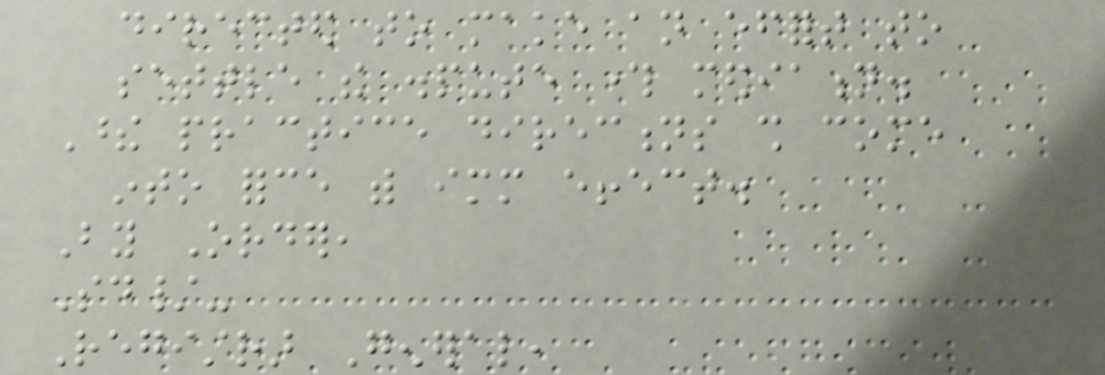directed to make an effort to
settle the dispute through mediation.
These practice directions shall come
into force with immediate effect.
By Order,
Sd/-
Registrar General,
